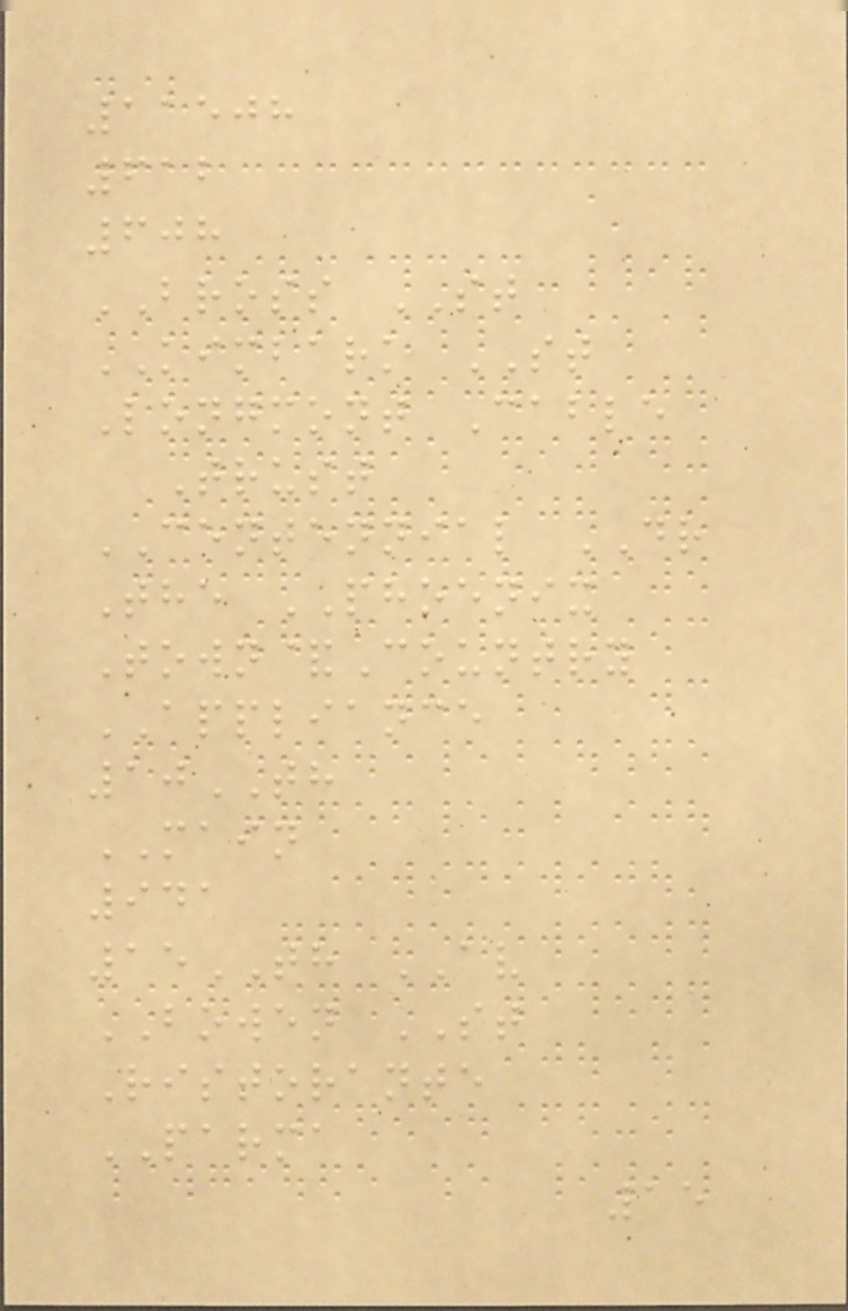11508
612
608
BROSS ST
KIMBARK ST
Longmont Cable
Trust
CENTENNIAL DR
The PHOENIX
Town&Country
APPLIANCE
10TH
MAIN
941
15TH AV
BOWEN ST
Ristorante
PARMA
15
